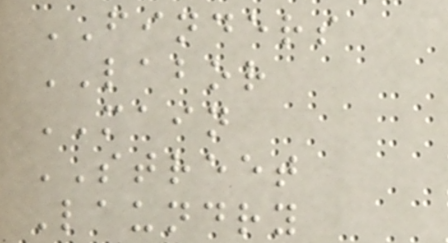FINDERS
LABOR
MAIN
STREET
Laundry
